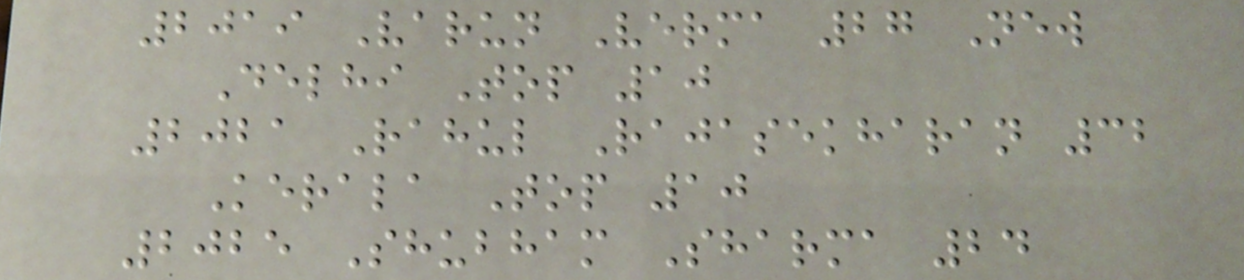2019 Varun Verma 27 New
Delhi Top 10
2021 Rahul Rajasekharan 32
Kerala Top 10
2025 Shubham Sharma 24
